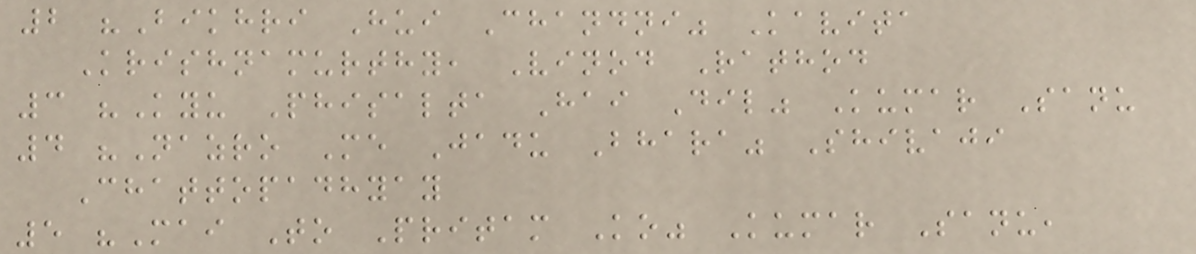2 "Bikhri Hui Chandni" Kavita
Krishnamurthy, Vinod Rathod
3 "Kyu Phisalta Hai Dil" Kumar Sanu
4 "Nazro Me Jadu Bhara" Shivaji
Chattopadhyay
5 "Mai To Pritam Ko" Kumar Sanu,
